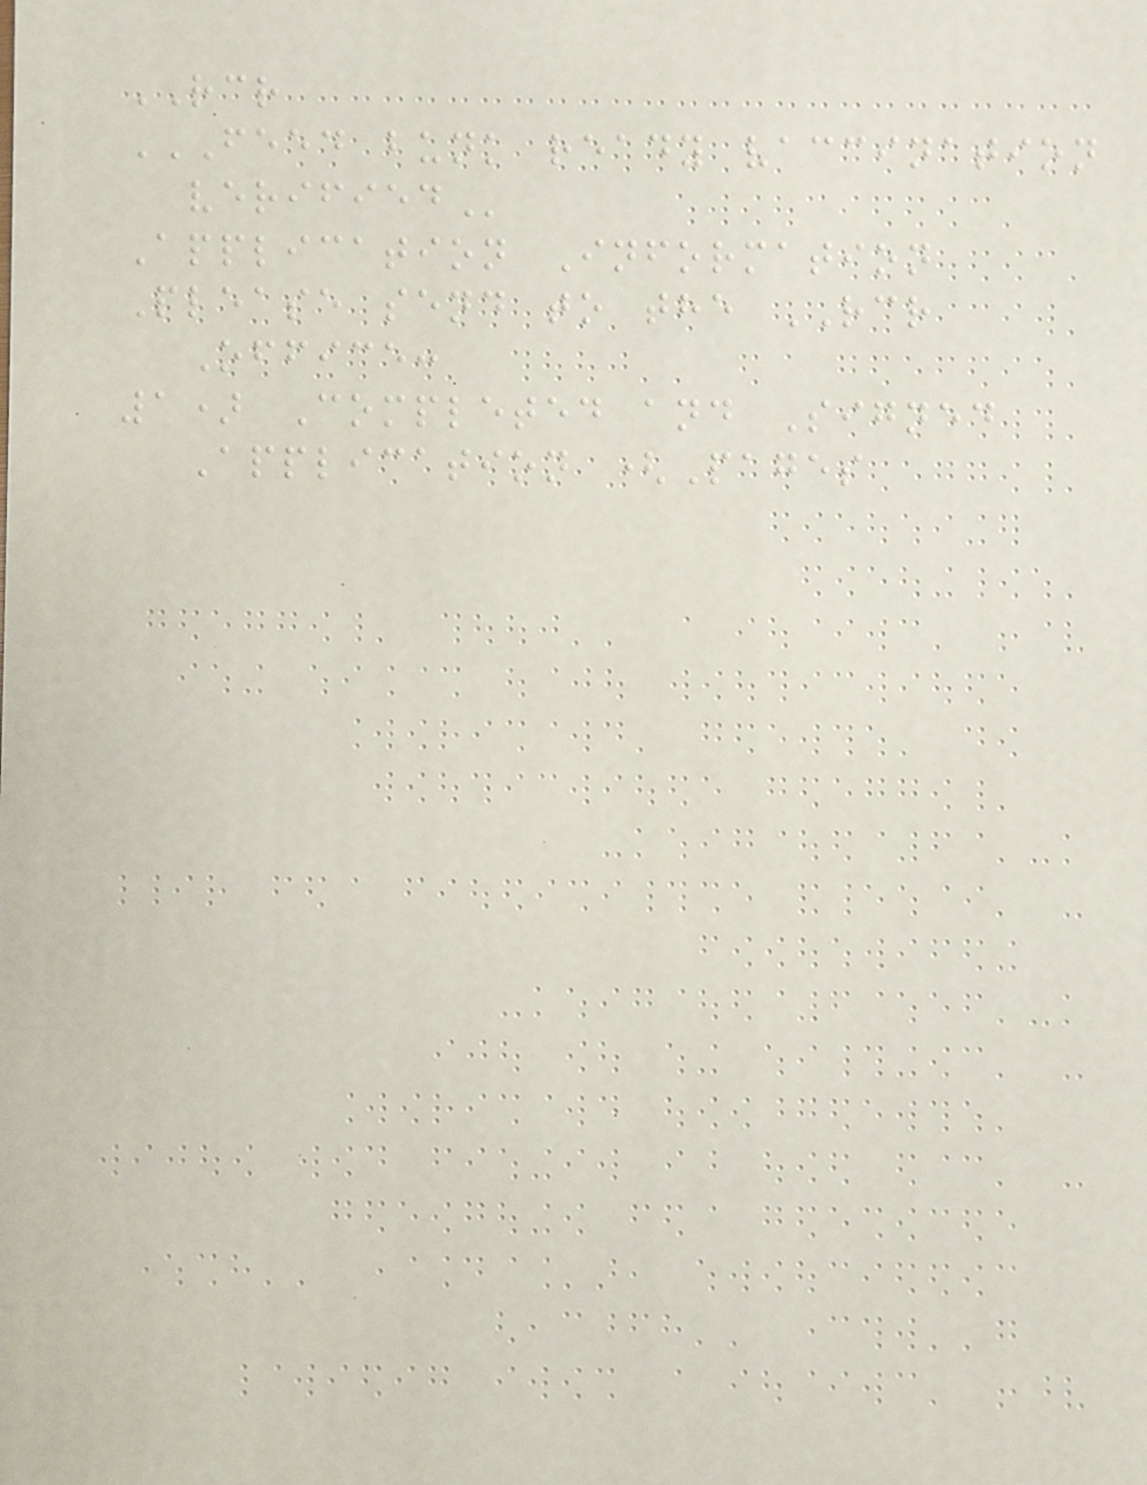RCR
FEED BUNK READY VACCINATION
VERIFIED
Application Information
Please send to the RCR
Office:
1) Completed and Signed
Application (Pages
